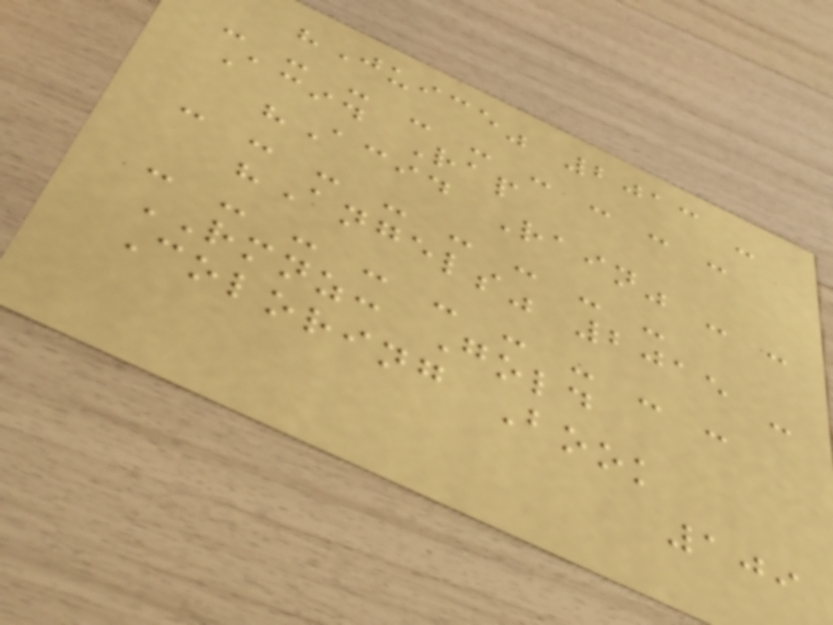"Juice" 2013 -
- - - - - - - - -
Acid Rap
"Acid Rain" - -
- - - - - - - -
"Angels" 2015 -
- - - - - - - - -
RMNZ: Gold
Coloring Book
109
